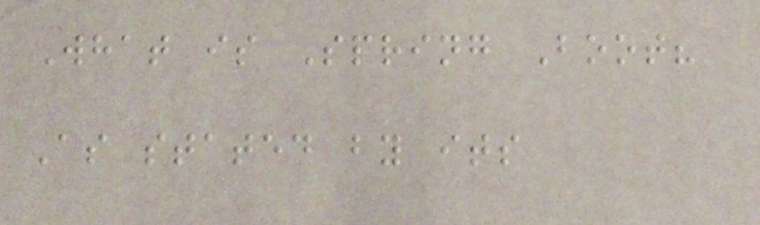What is Spring Boot?
As stated by its
